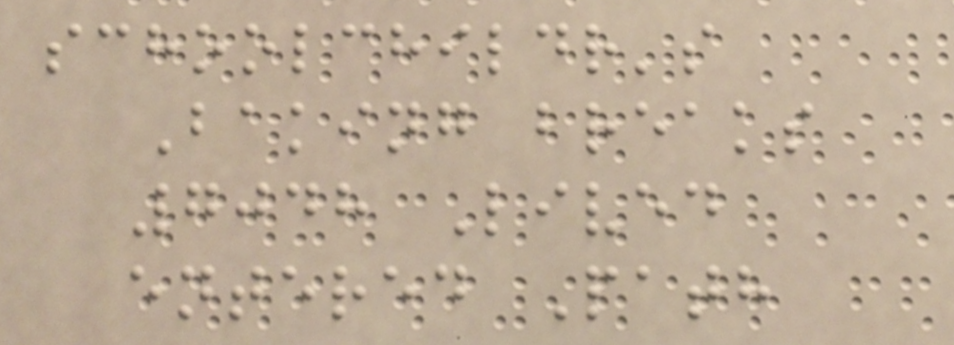schoolchildr's
Baking breaks
7048 Lived
entered Path
